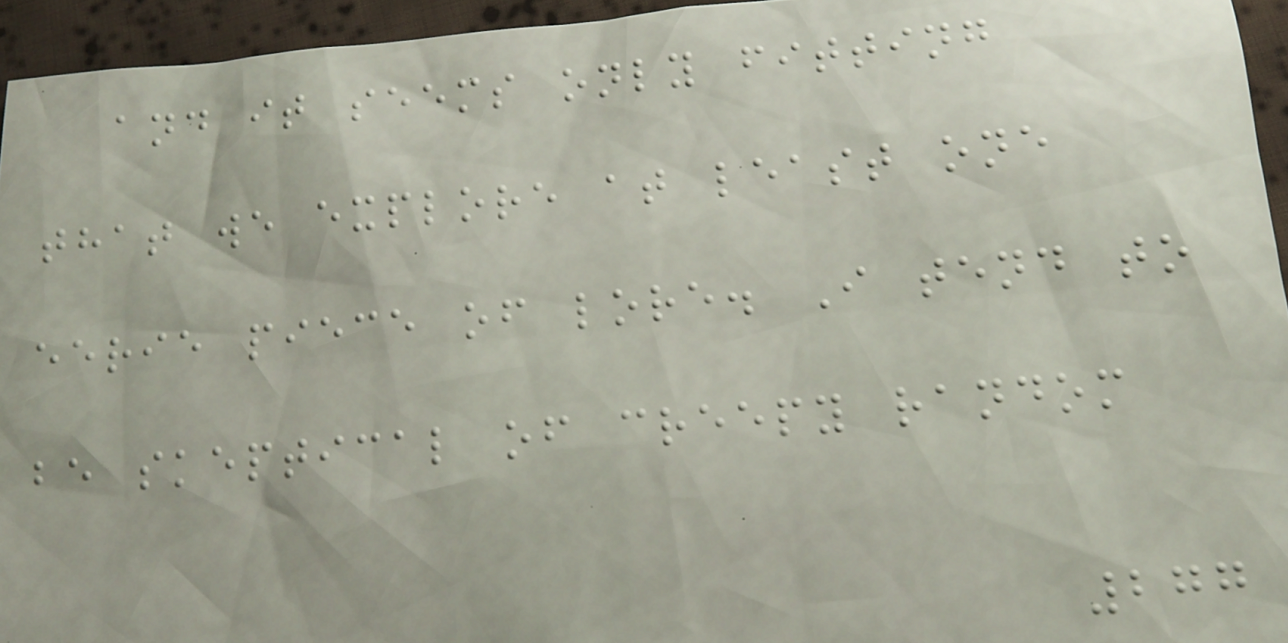and it seems only fitting
that we explore at least one
eerie piece of lore. I tend to
be skeptical of creepy random
277
